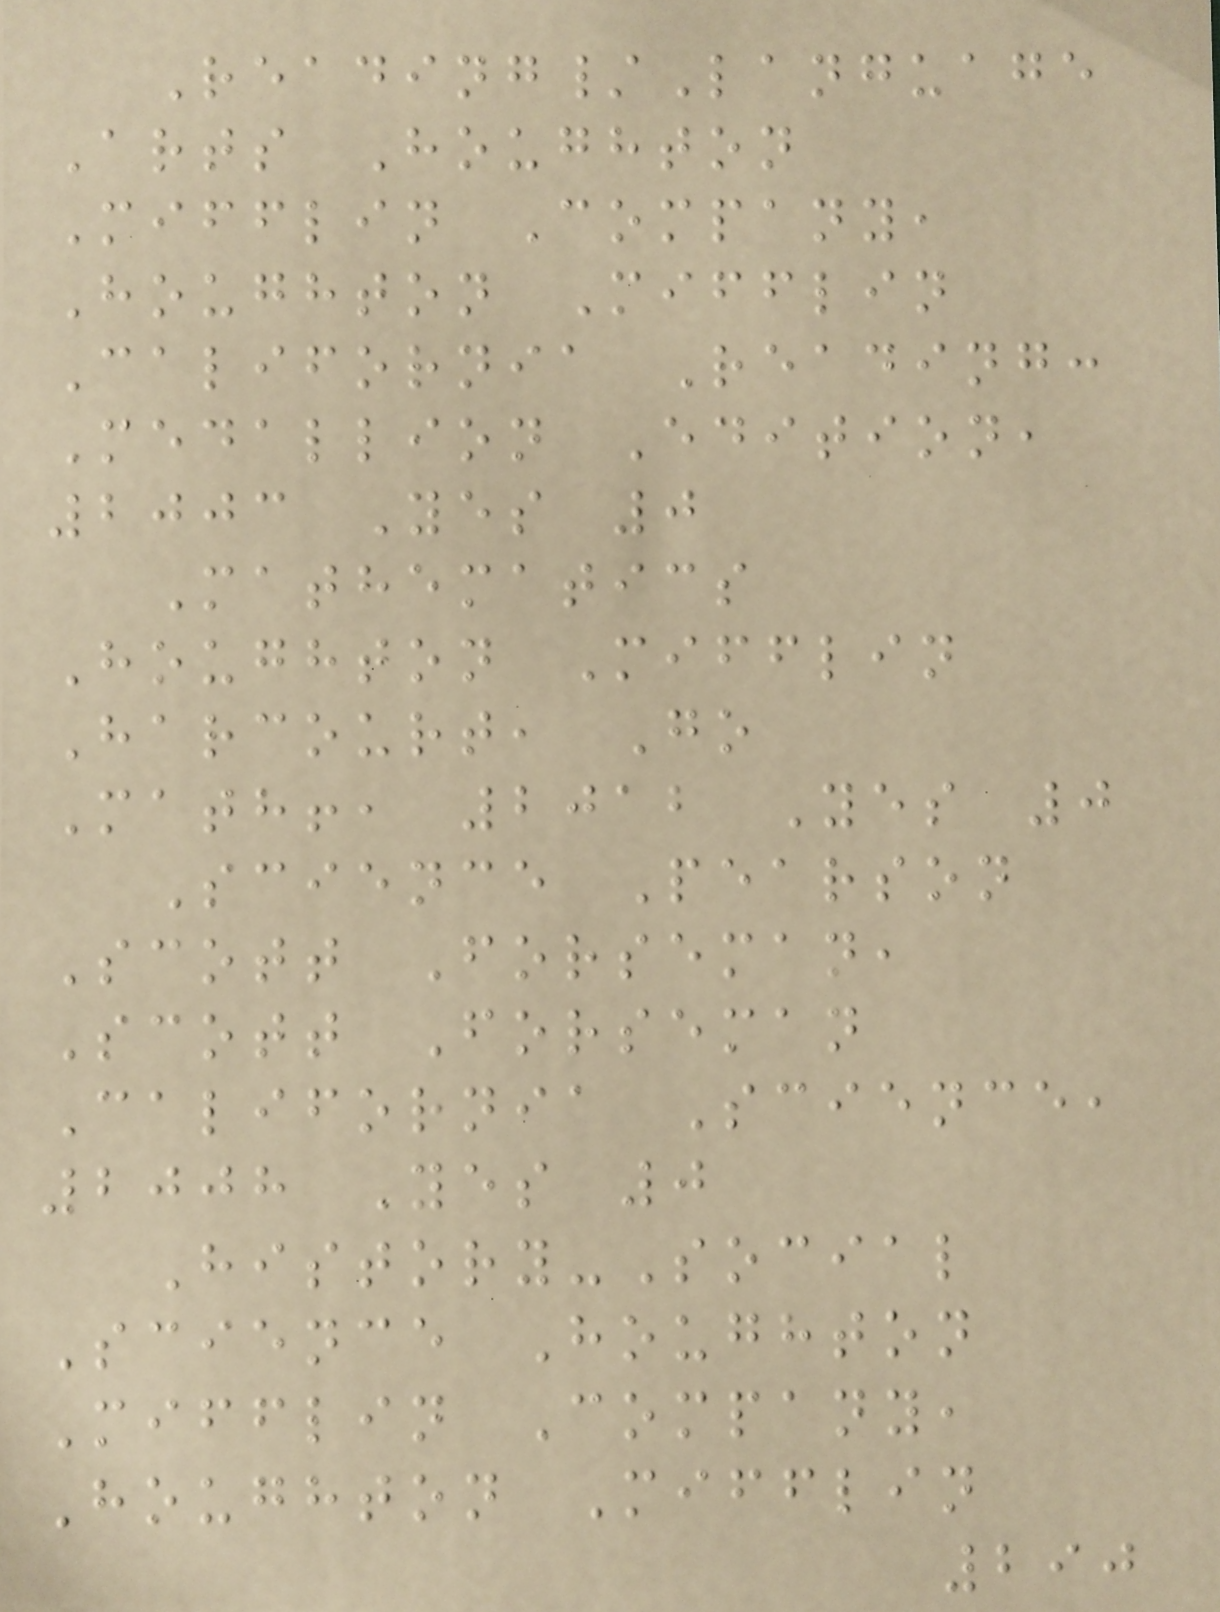Reading/Language
Arts Houghton
Mifflin Company,
Houghton Mifflin
California Reading:
Medallion Edition,
2003 Yes 0
Mathematics
Houghton Mifflin
Harcourt, Go
Math!, 2012 Yes 0
Science Pearson
Scott Forseman,
Scott Forseman
California Science,
2008 Yes 0
History-Social
Science Houghton
Mifflin Company,
Houghton Mifflin
290
